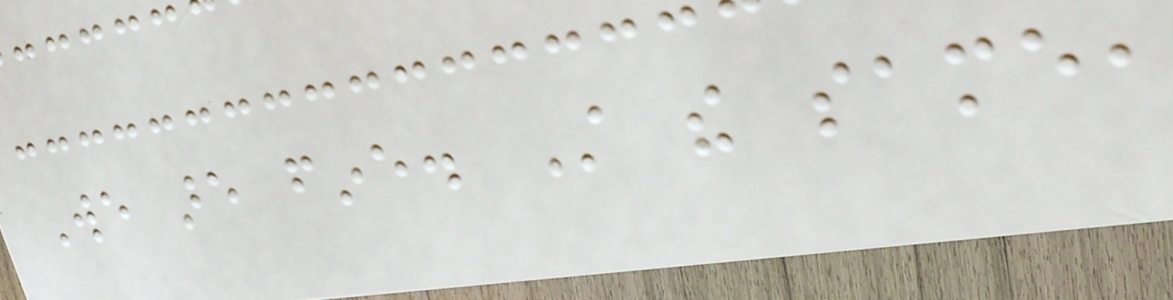We are fine. Still the same,
